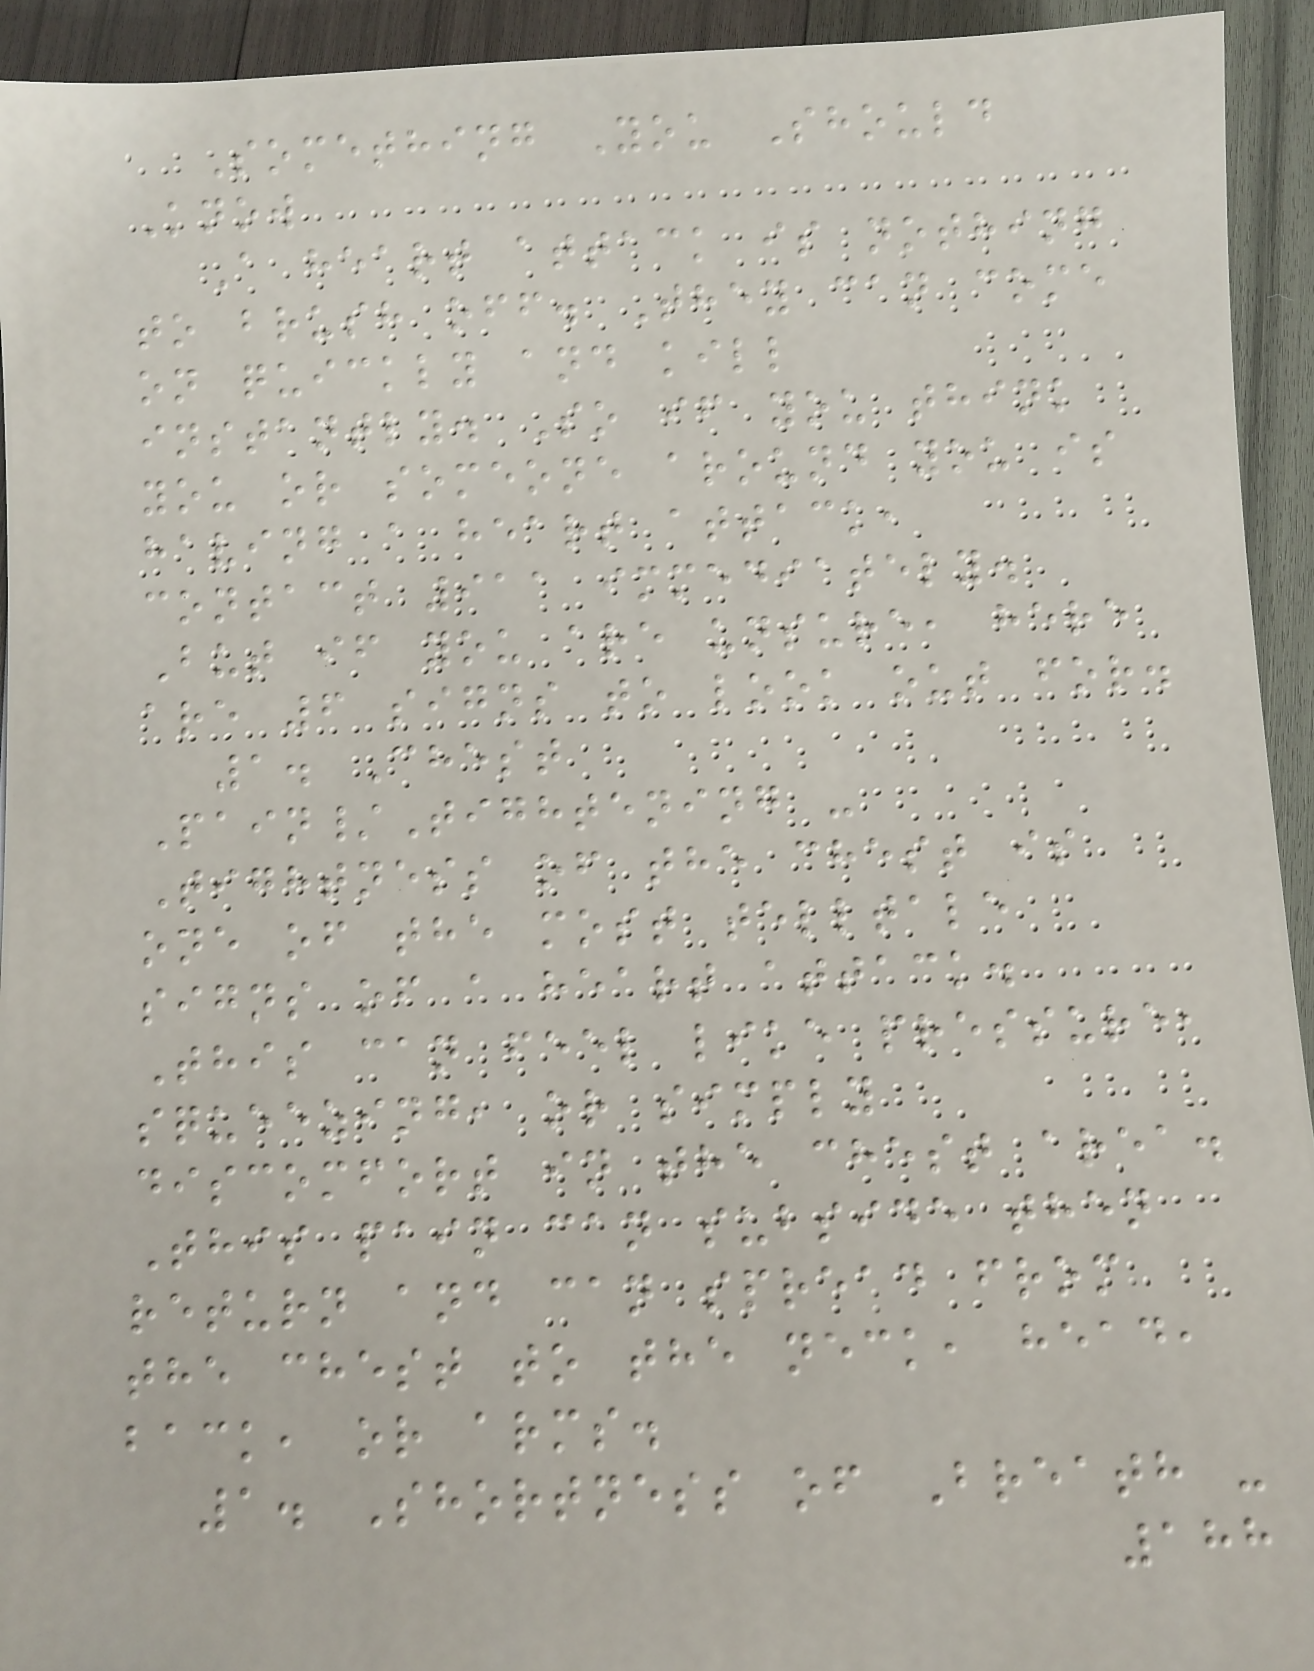Something You Should
Know
A heart attack is nothing
to brush off. They can come
on quickly and kill
instantly. So if you think
you or someone around you is
having a heart attack,
contact 911 immediately.
But if you are unsure, here
are 6 signs to look out for.
1. Chest
Pain/Tightening -
Tightness of the chest is
one of the most telltale
signs of a heart attack.
This can feel like pressure,
squeezing, or simply
discomfort in the chest area.
This pain can subside then
return and can spread from
the chest to the neck, head,
back, or arms.
1. Shortness of Breath -
188
